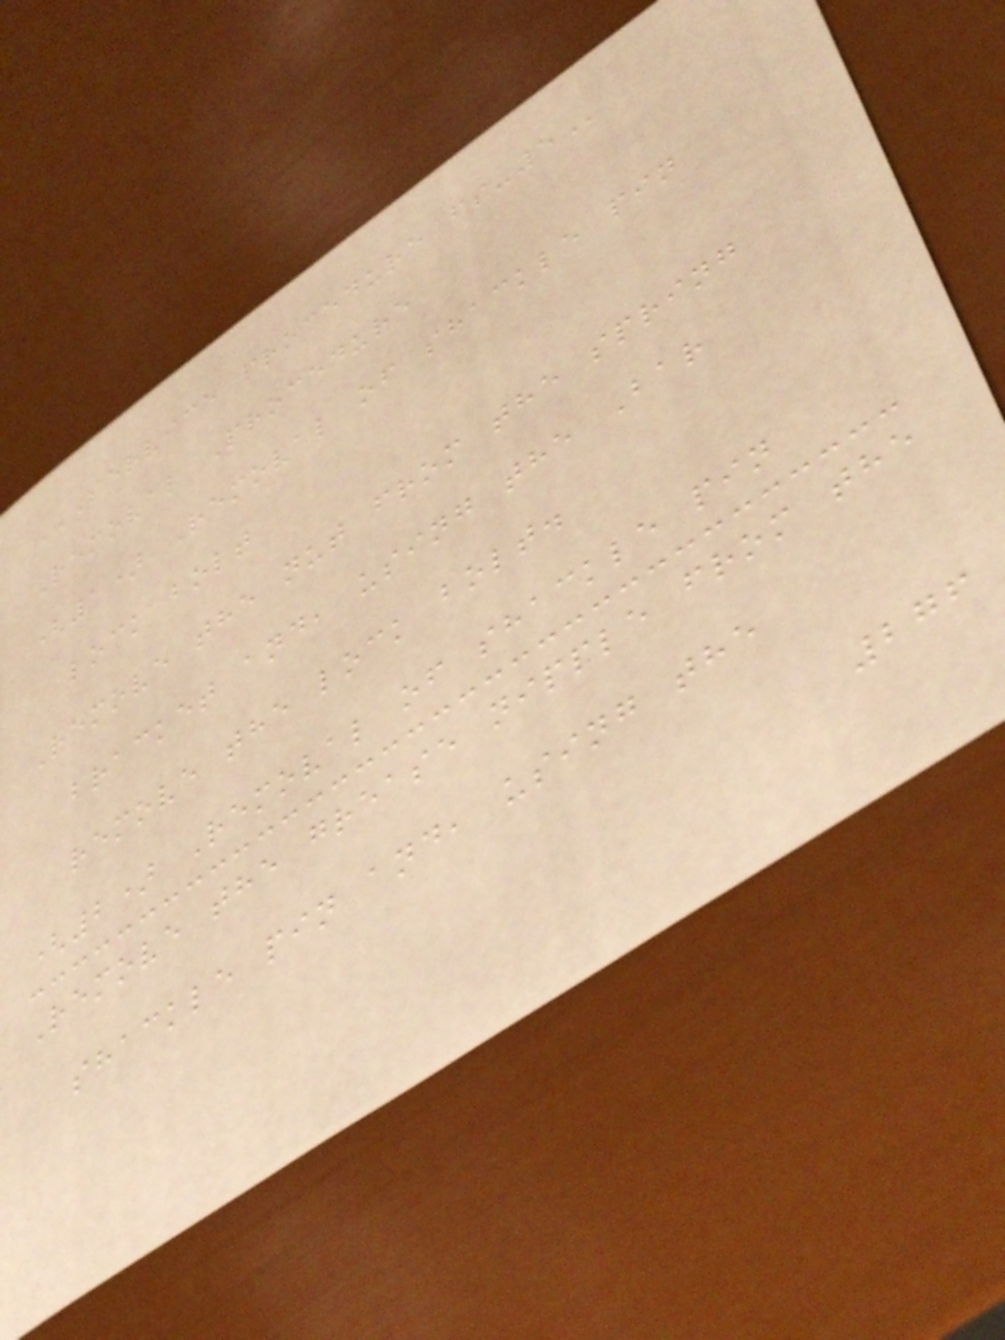SERVICE PROCEDURE FS-5
Removal Procedure
(1) Removal of shackle pin
lock bolt
Remove the nut from the spring
bracket and, using the Bar
remove the lock bolt.
(2) Removal of shackle pin
Remove the grease nipple from the
shackle pin and, using the
276
